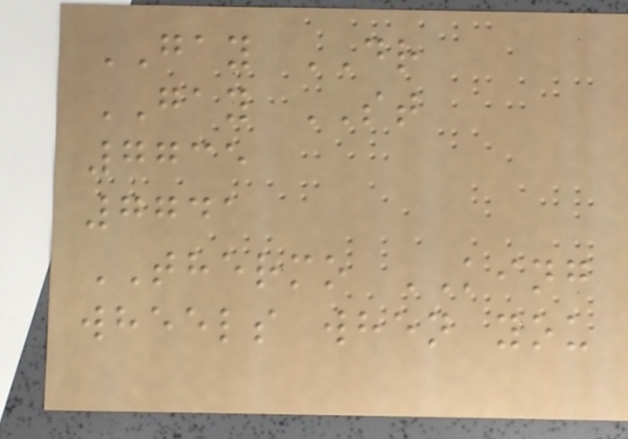GAY DR
GAY ST
7735
7741
THERMO KING
wheels when you
